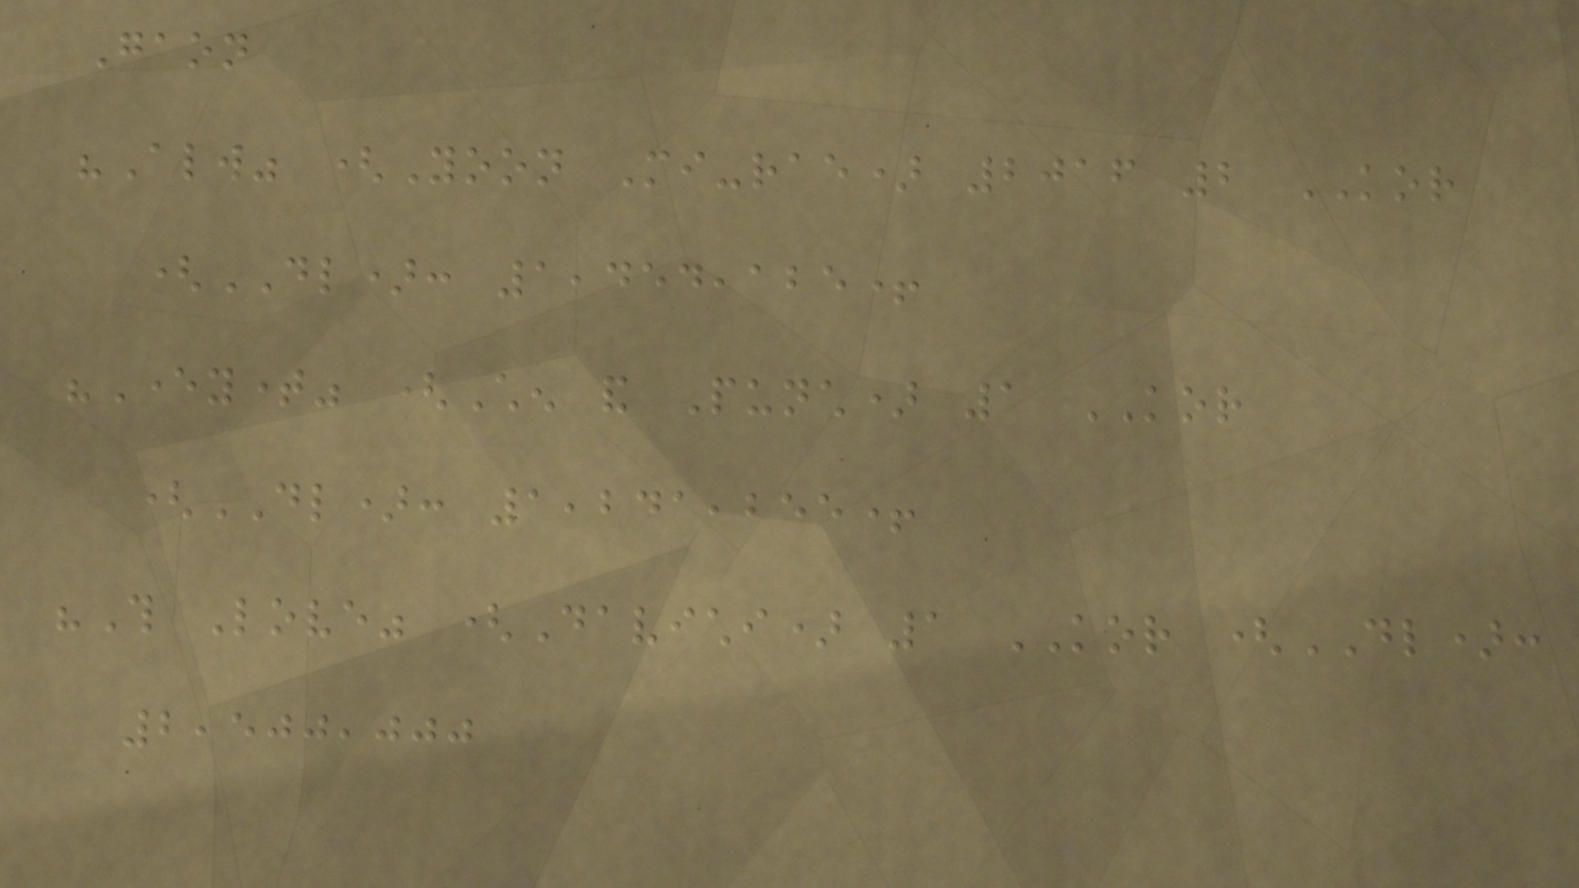Gaon
"Always" (Yoon Mi-rae) 2016 2 KOR
(DL): 1,454,125+
"Everytime" (Chen and Punch) 1 KOR
(DL): 1,241,255+
"This Love" (Davichi) 1 KOR (DL):
2,500,000
